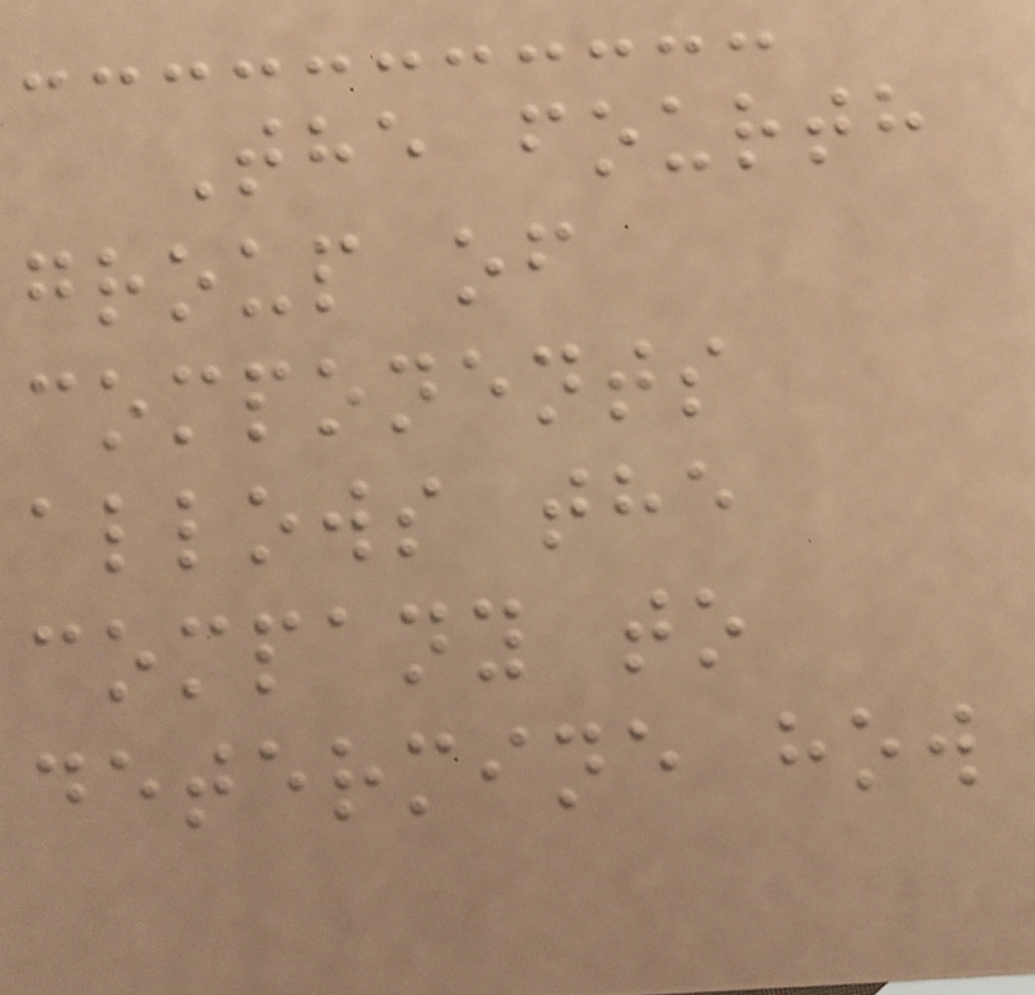The fourth
group of
components
allows the
company to
determine how
